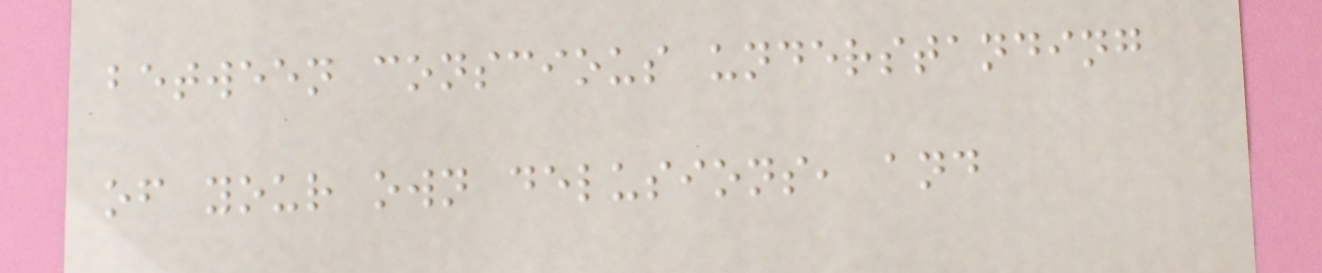between conscious understanding
of your own delusions, and
